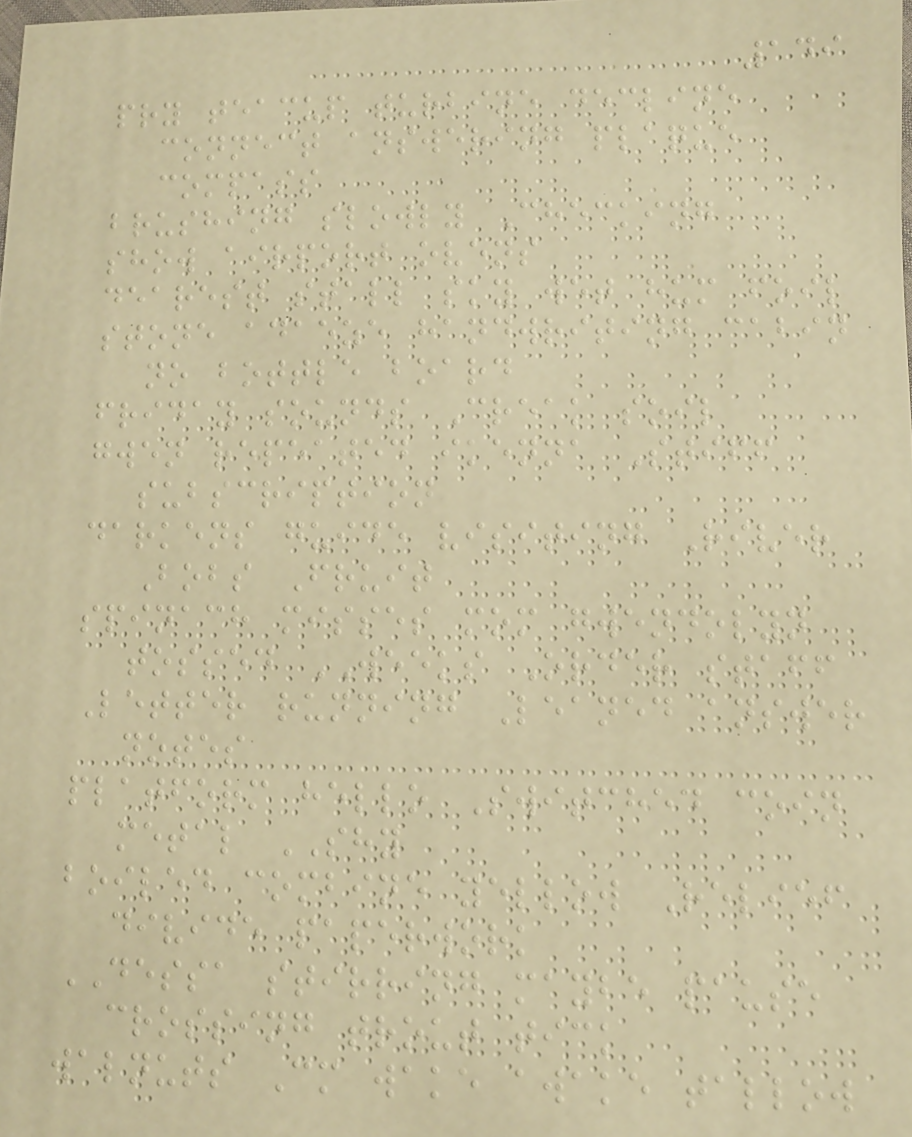149
pry teacup turbine decline
connect answering plaque
compass
brushing slowly Checking
show airport ovens
dearest stall sky wet hum foil
stone adaeze handwriting cabin
no bottle board
friday sounds Creak soil
gwen repeated ikenna Stiff
subscription
darkens guide visiting River
Bobs Fruit
spinach misses mom gwendolyn
tossed WEEKS Order staff
Letter running Leaned answer
notes
platform hello Switched coin
metal SHY
boiled combine yellow Relief
divide paperwork
DESSA stirring maybe pause
crossing trout tick
walnuts Cm wake awake tallow
